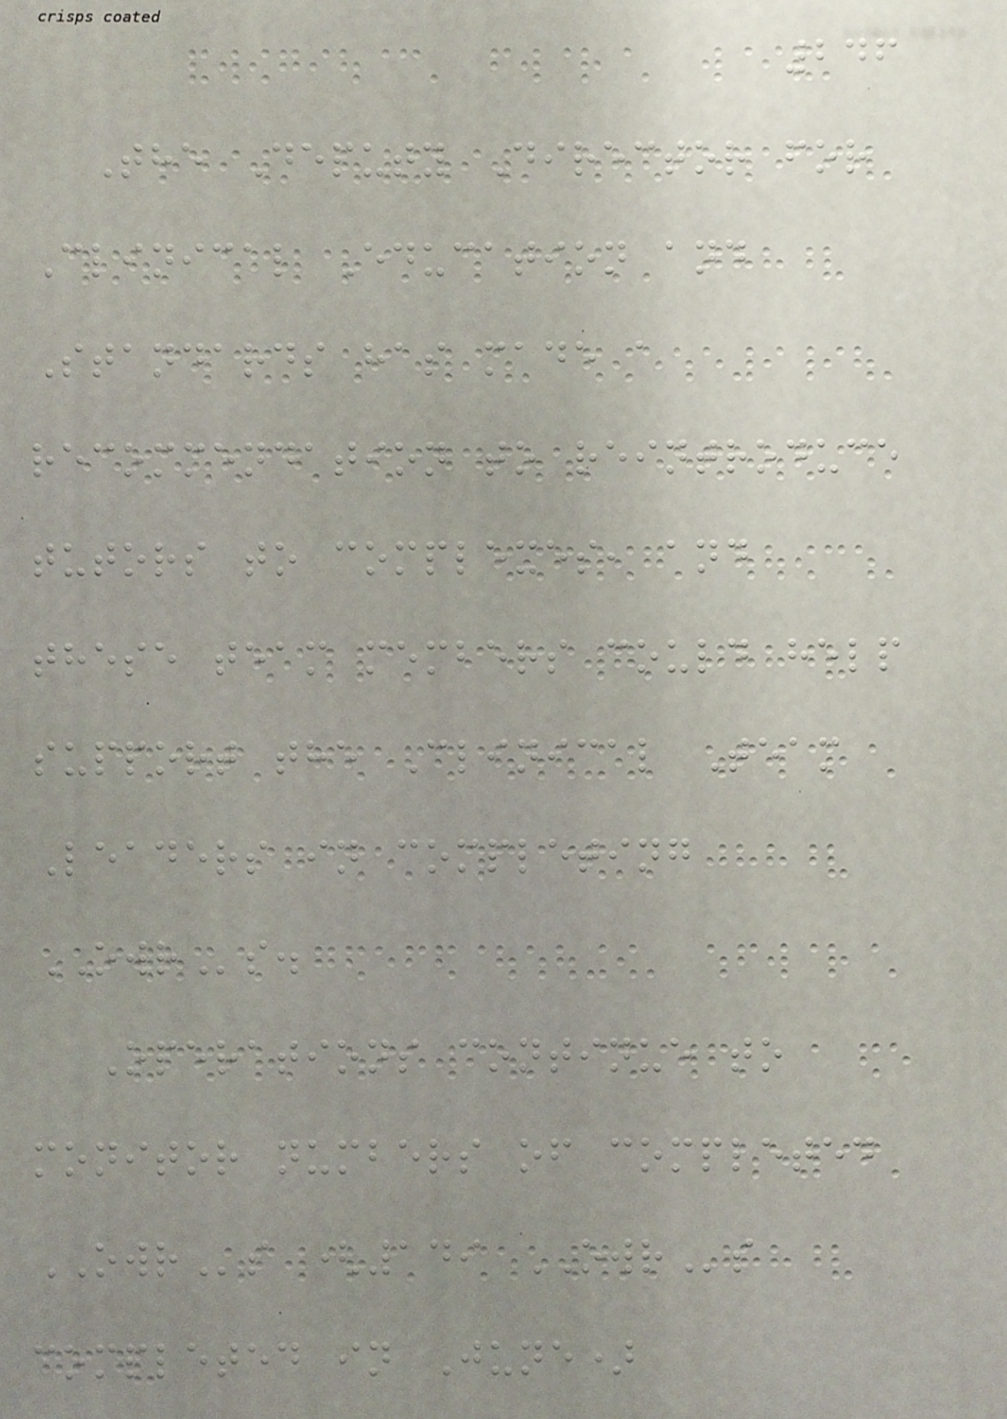246
The Deputy Director for
Clinical Education and
Standards has made a
recommendation to reintroduce
tutors to complexes, and
these team members could help
support the Clinical Team
Leaders in completing
OWRs.
Operations continue to
monitor numbers of completed
OWRs (149 OWRs
completed in June)
